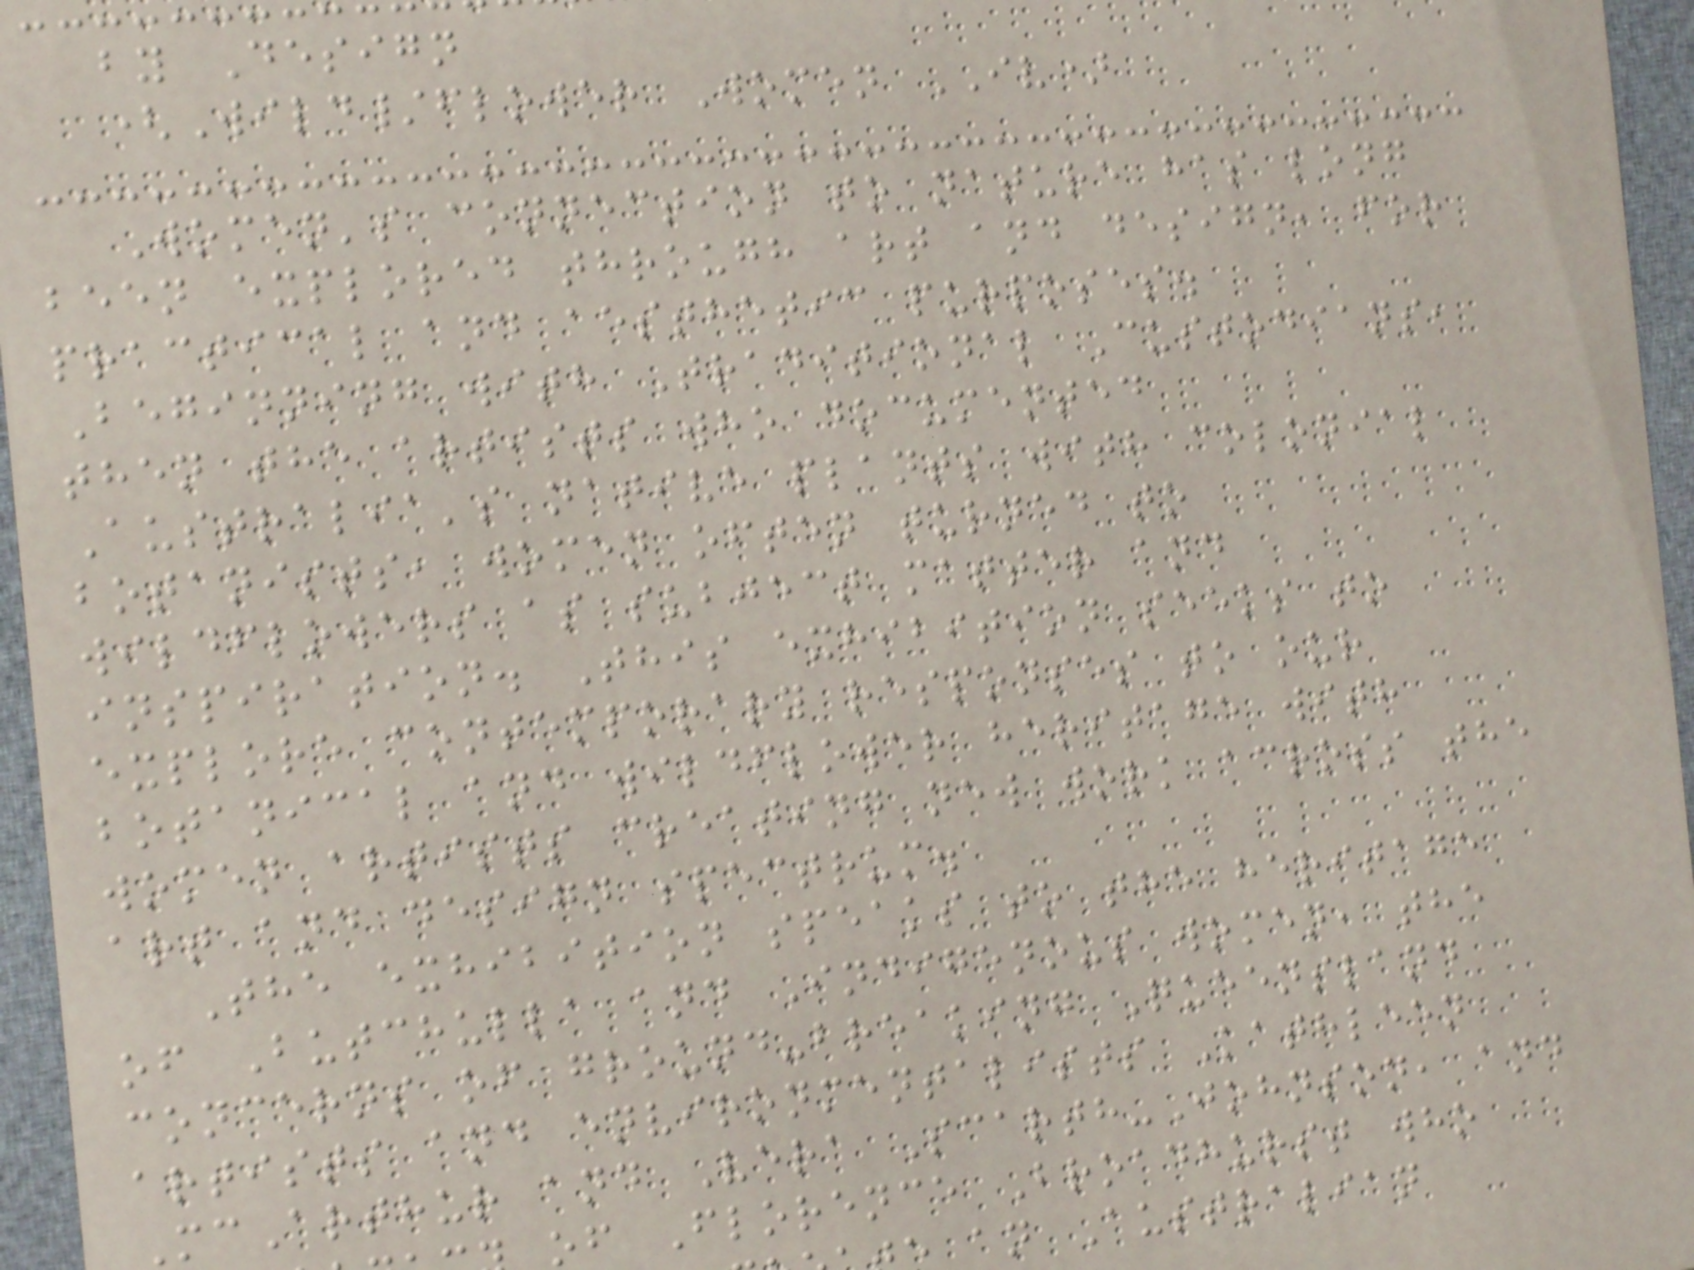by Design
(Wild/flower Women IV)
Women's connection to nature has long
been explored through art and design, for
practical and aesthetic purposes.
Beginning with Traditional Custodians,
then the artists who documented
Australia's native plants with colonial
botanists, women often turned to
wildflowers as subject matter and
inspiration. This exhibition seeks to
explore contemporary responses to our
botanical and wildflower heritage with
women artists creating new work across the
art and design spectrum.
The exhibition speaks to the heritage
of Butchulla and Indigenous women, the
concerns of ground-breaking Queensland
artists and environmentalists Kathleen
McArthur and Vera Scarth-Johnson, and
of Florence Broadhurst who
an Australian
